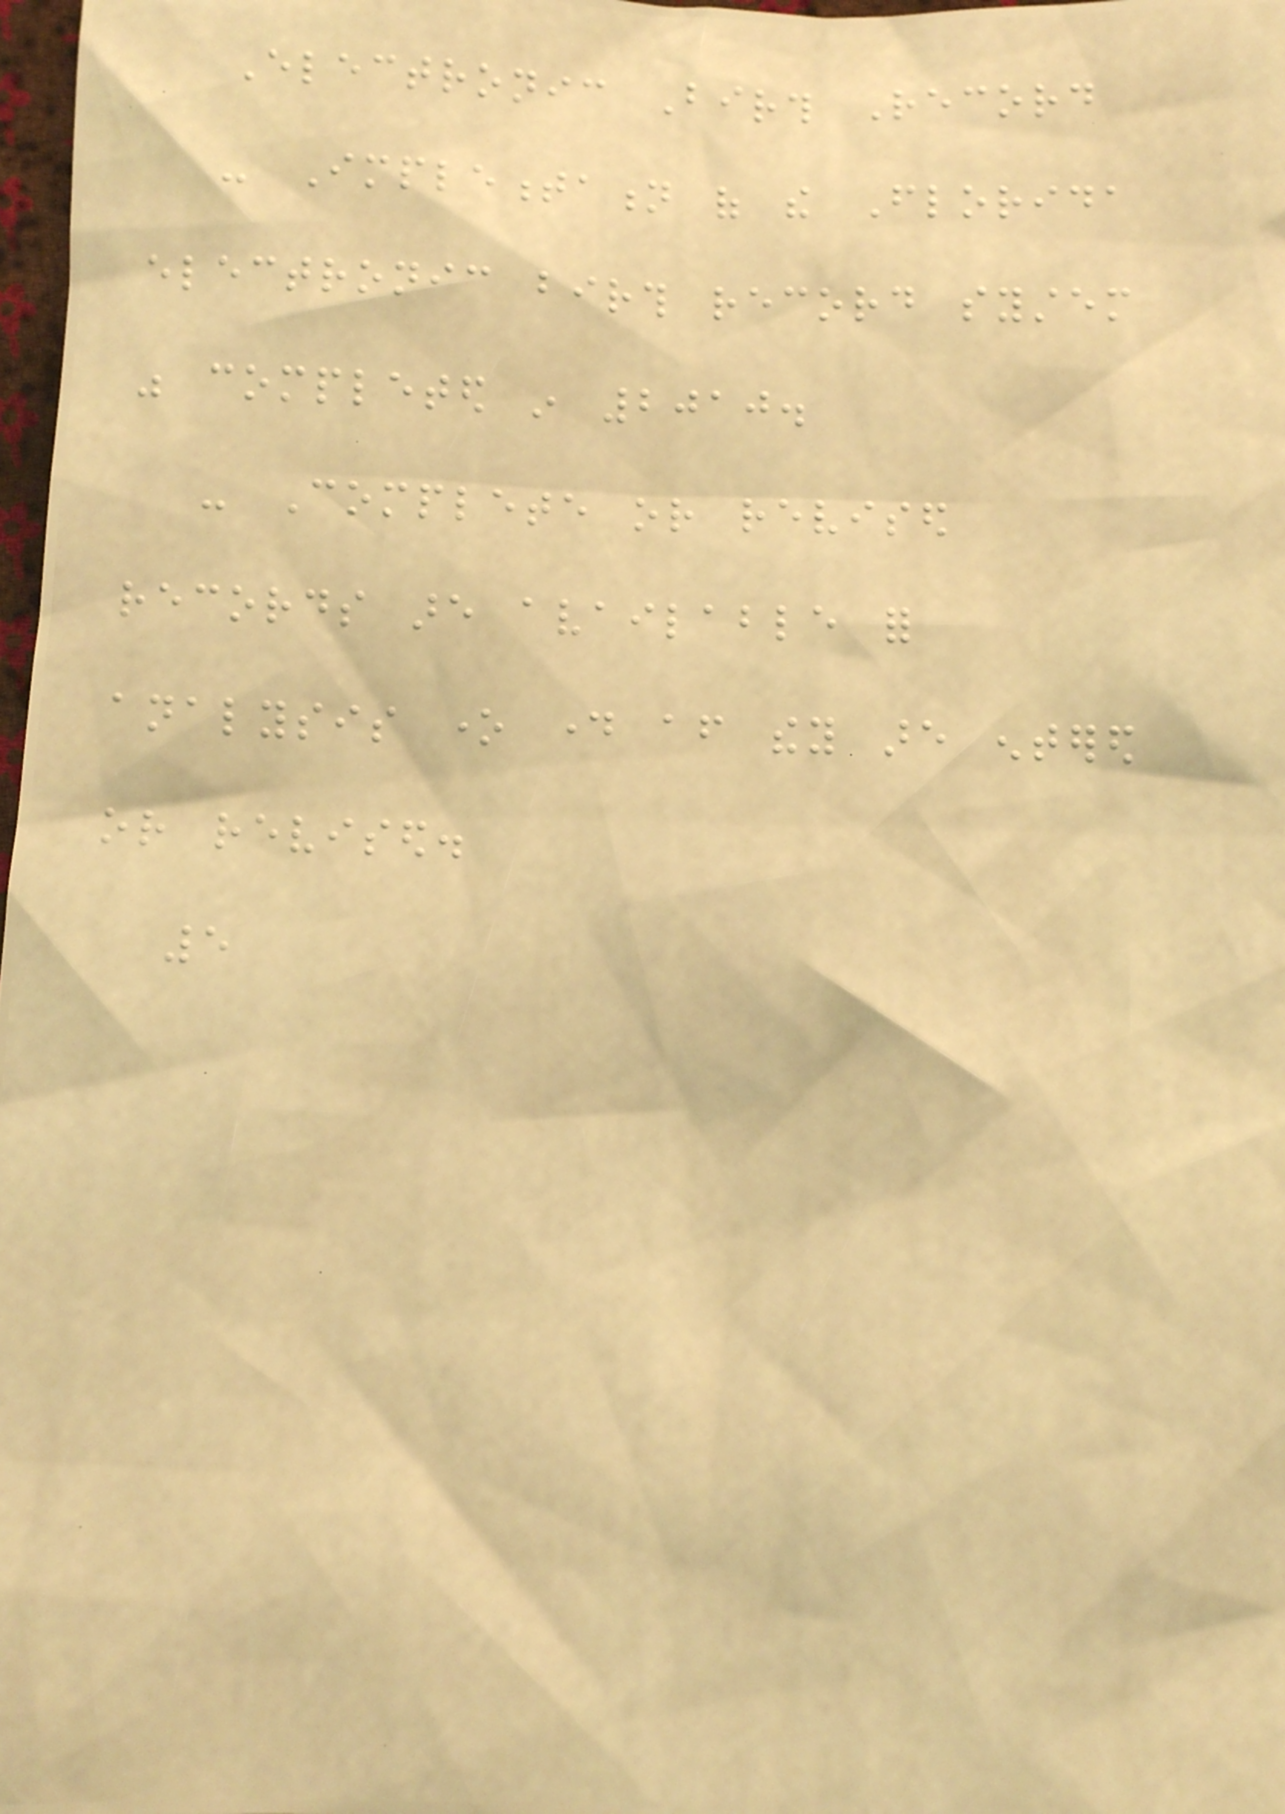Electronic Birth Record
- Implementation of the Florida
electronic birth record system
was completed in 2010.
- Complete or revised
records are available for
analysis one day after they are entered
or revised.
5
